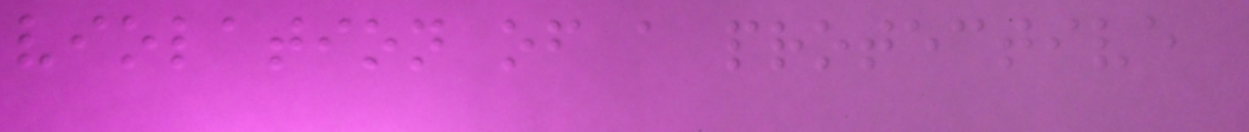violation of a protective
